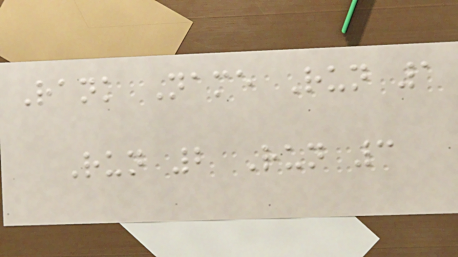Rank Name Run 1
Run 2 Run 3
